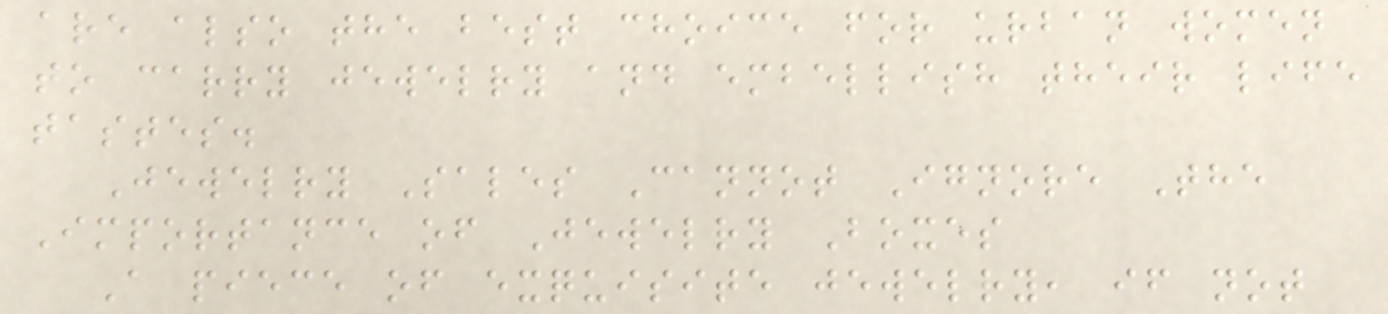are also the best choice for urban women
to carry jewelry and embellish their life
tastes.
Jewelry Sales Cannot Ignore The
Importance of Jewelry Boxes
A piece of exquisite jewelry, if not
